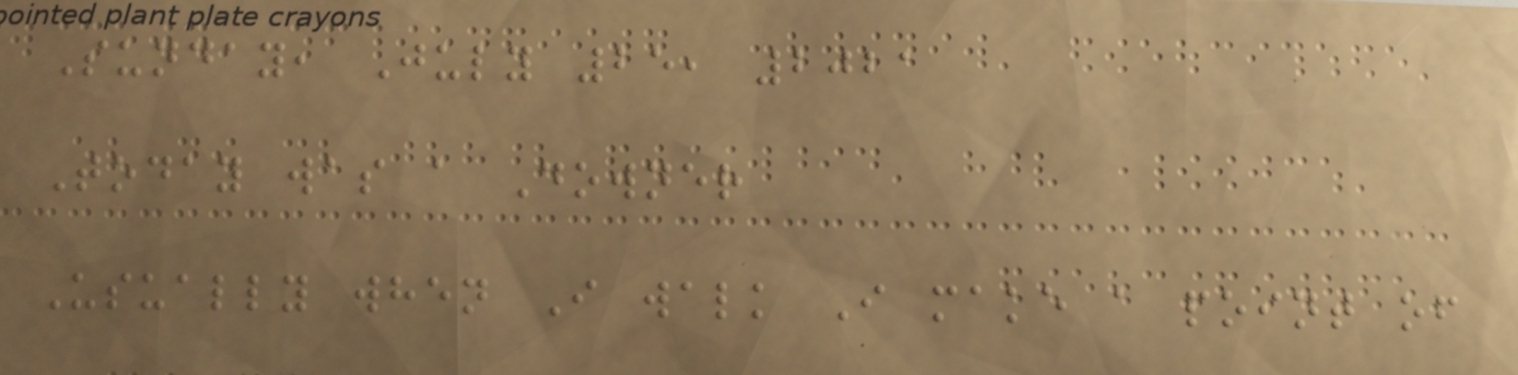Sunday, July 25, 2021
Today was a Downer
Usually when I walk I make a point of
